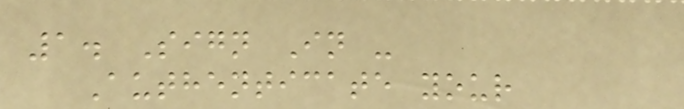1. Sign In -
Authenticate your
